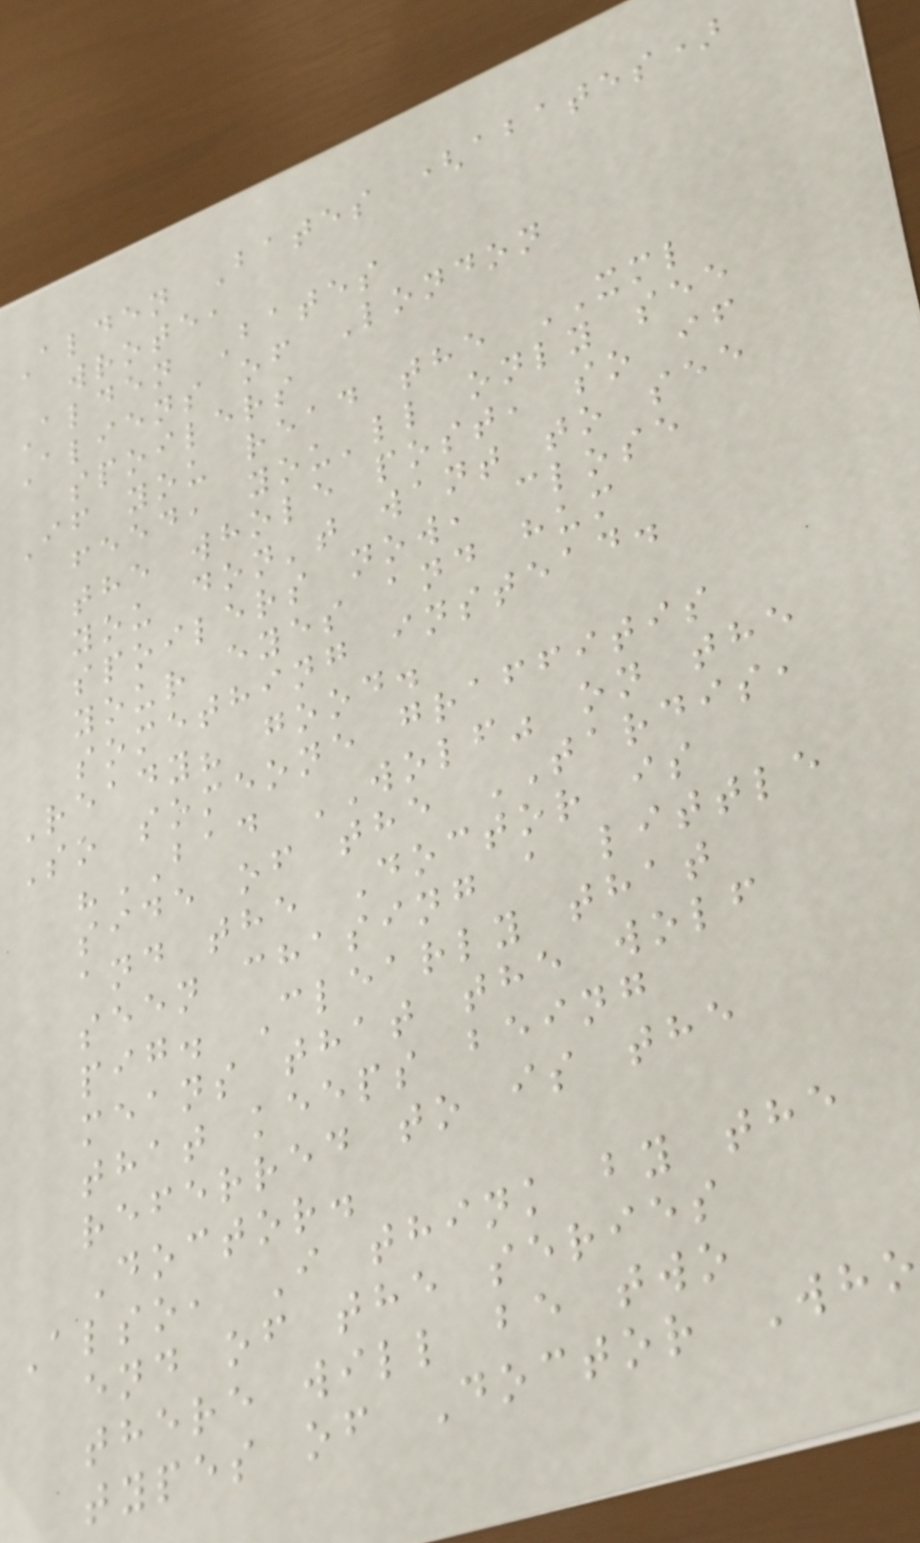Alden Bates (abates)
wrote,
Alden Bates
Aliens of London
spoilers
If you read the XML
feed, you'll only see
the whole post, so if
you don't want to see
spoilers now, close
your eyes and hum
something instead.
Ready? good.
So someone graffitis
"BAD WOLF" on the
side of the TARDIS,
and the Doctor is
seen chasing a little
pig. Clearly that
means that the wolf
that keeps being
referred to is the
Doctor.
Also, I think by the
end of the series
there will be two
types of Doctor Who
